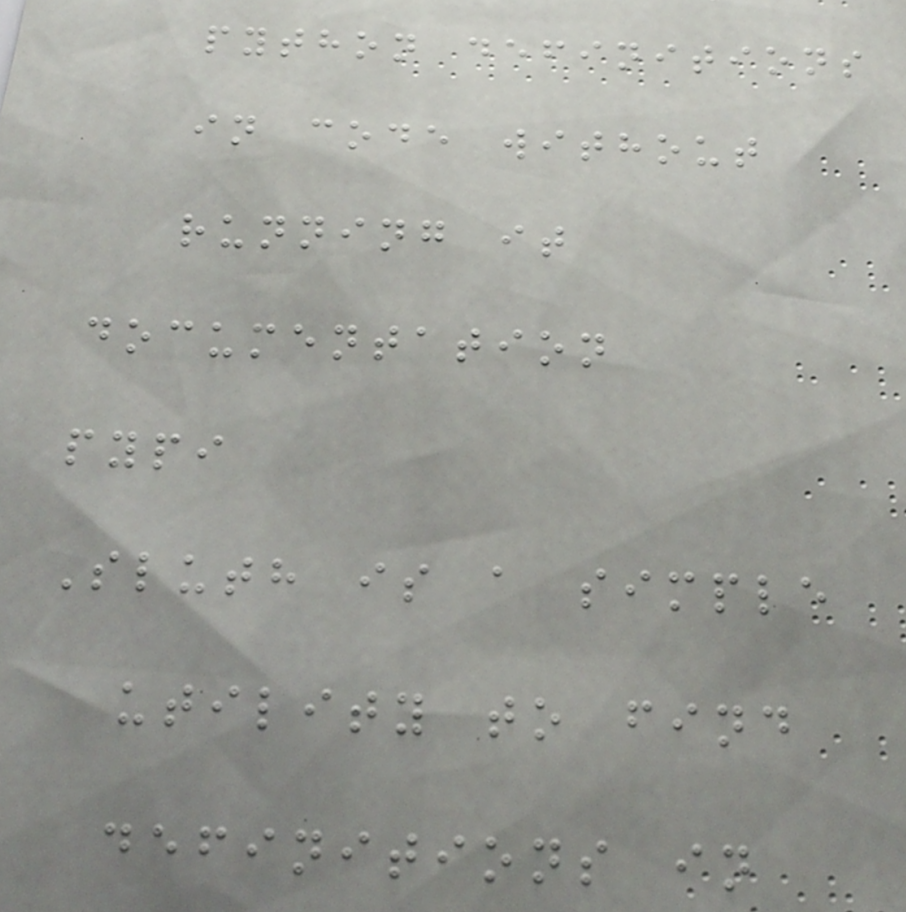python definitions
in code without
running it
documentation
pypi
Sluth is a simple
utility to find
definitions in
